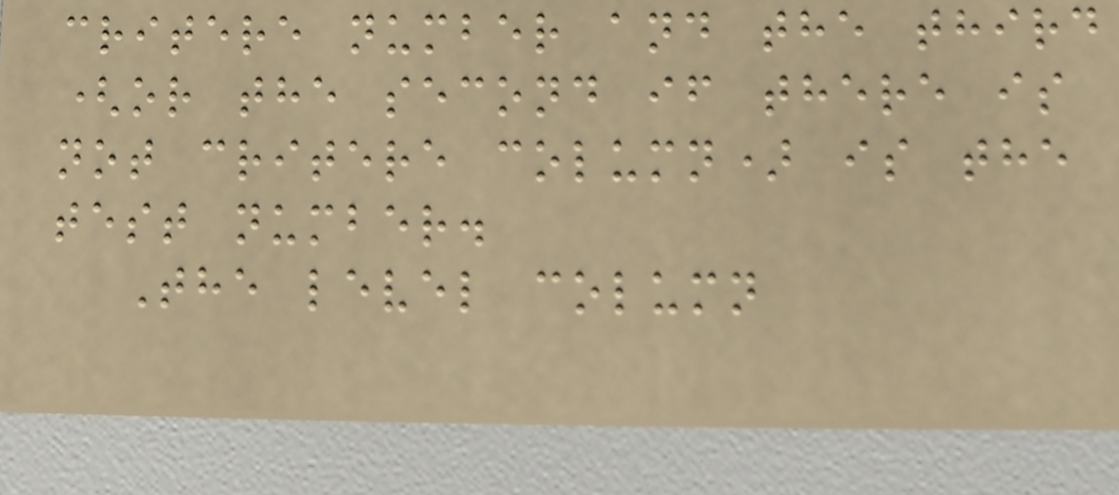critere number and the third
(or the second if there is
not critere column) is the
test number.
The level column
